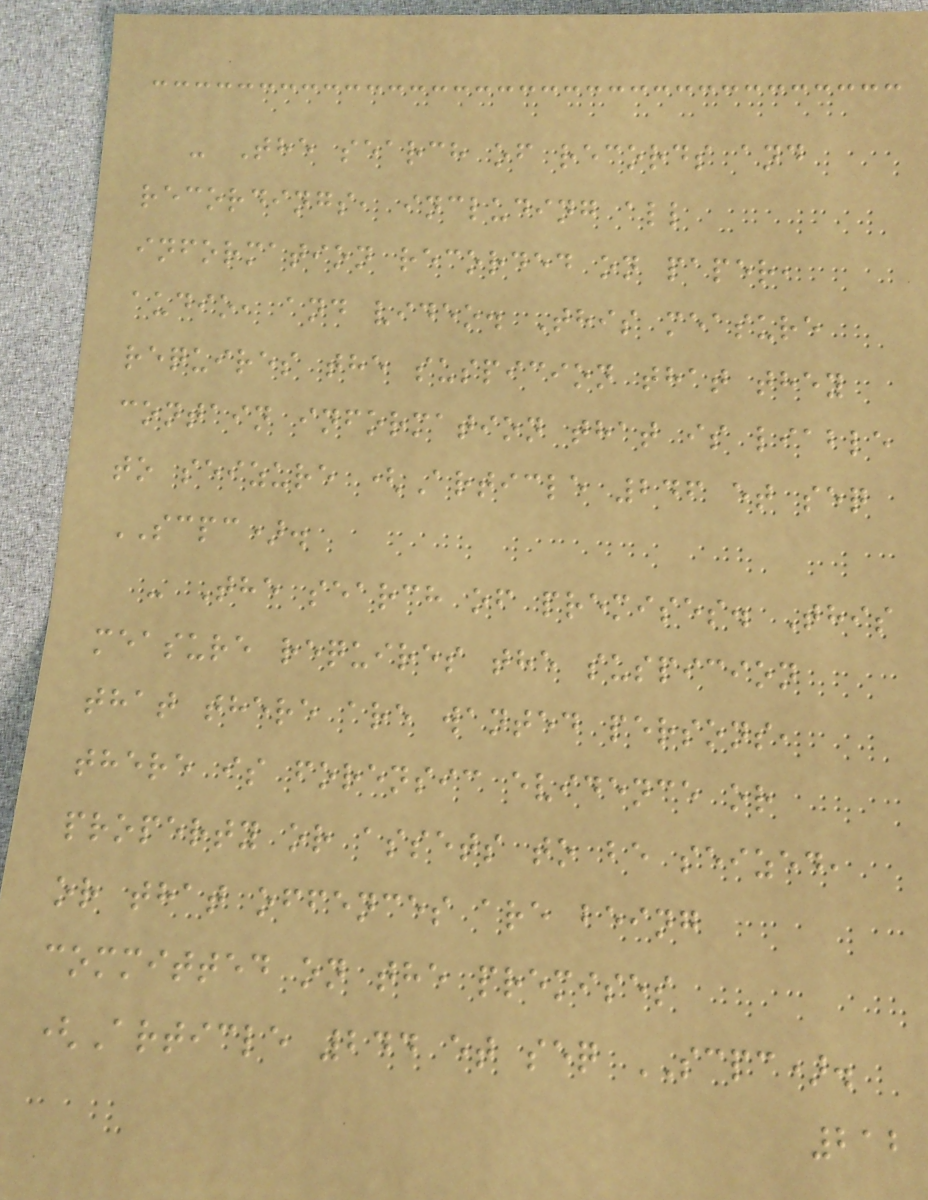- The search of records and
recordings, including all
information recorded on paper,
audio, and video. This measure
requires the suspicion that they
contain information that is liable
to seizure (Article 246 et seq
SCPC).
- The search of premises. This
measure requires the suspicion
that there are wanted persons,
there is forensic evidence or
property or assets to be seized,
or that offences are being
committed on the premises
(Article 244 et seq SCPC).
212
